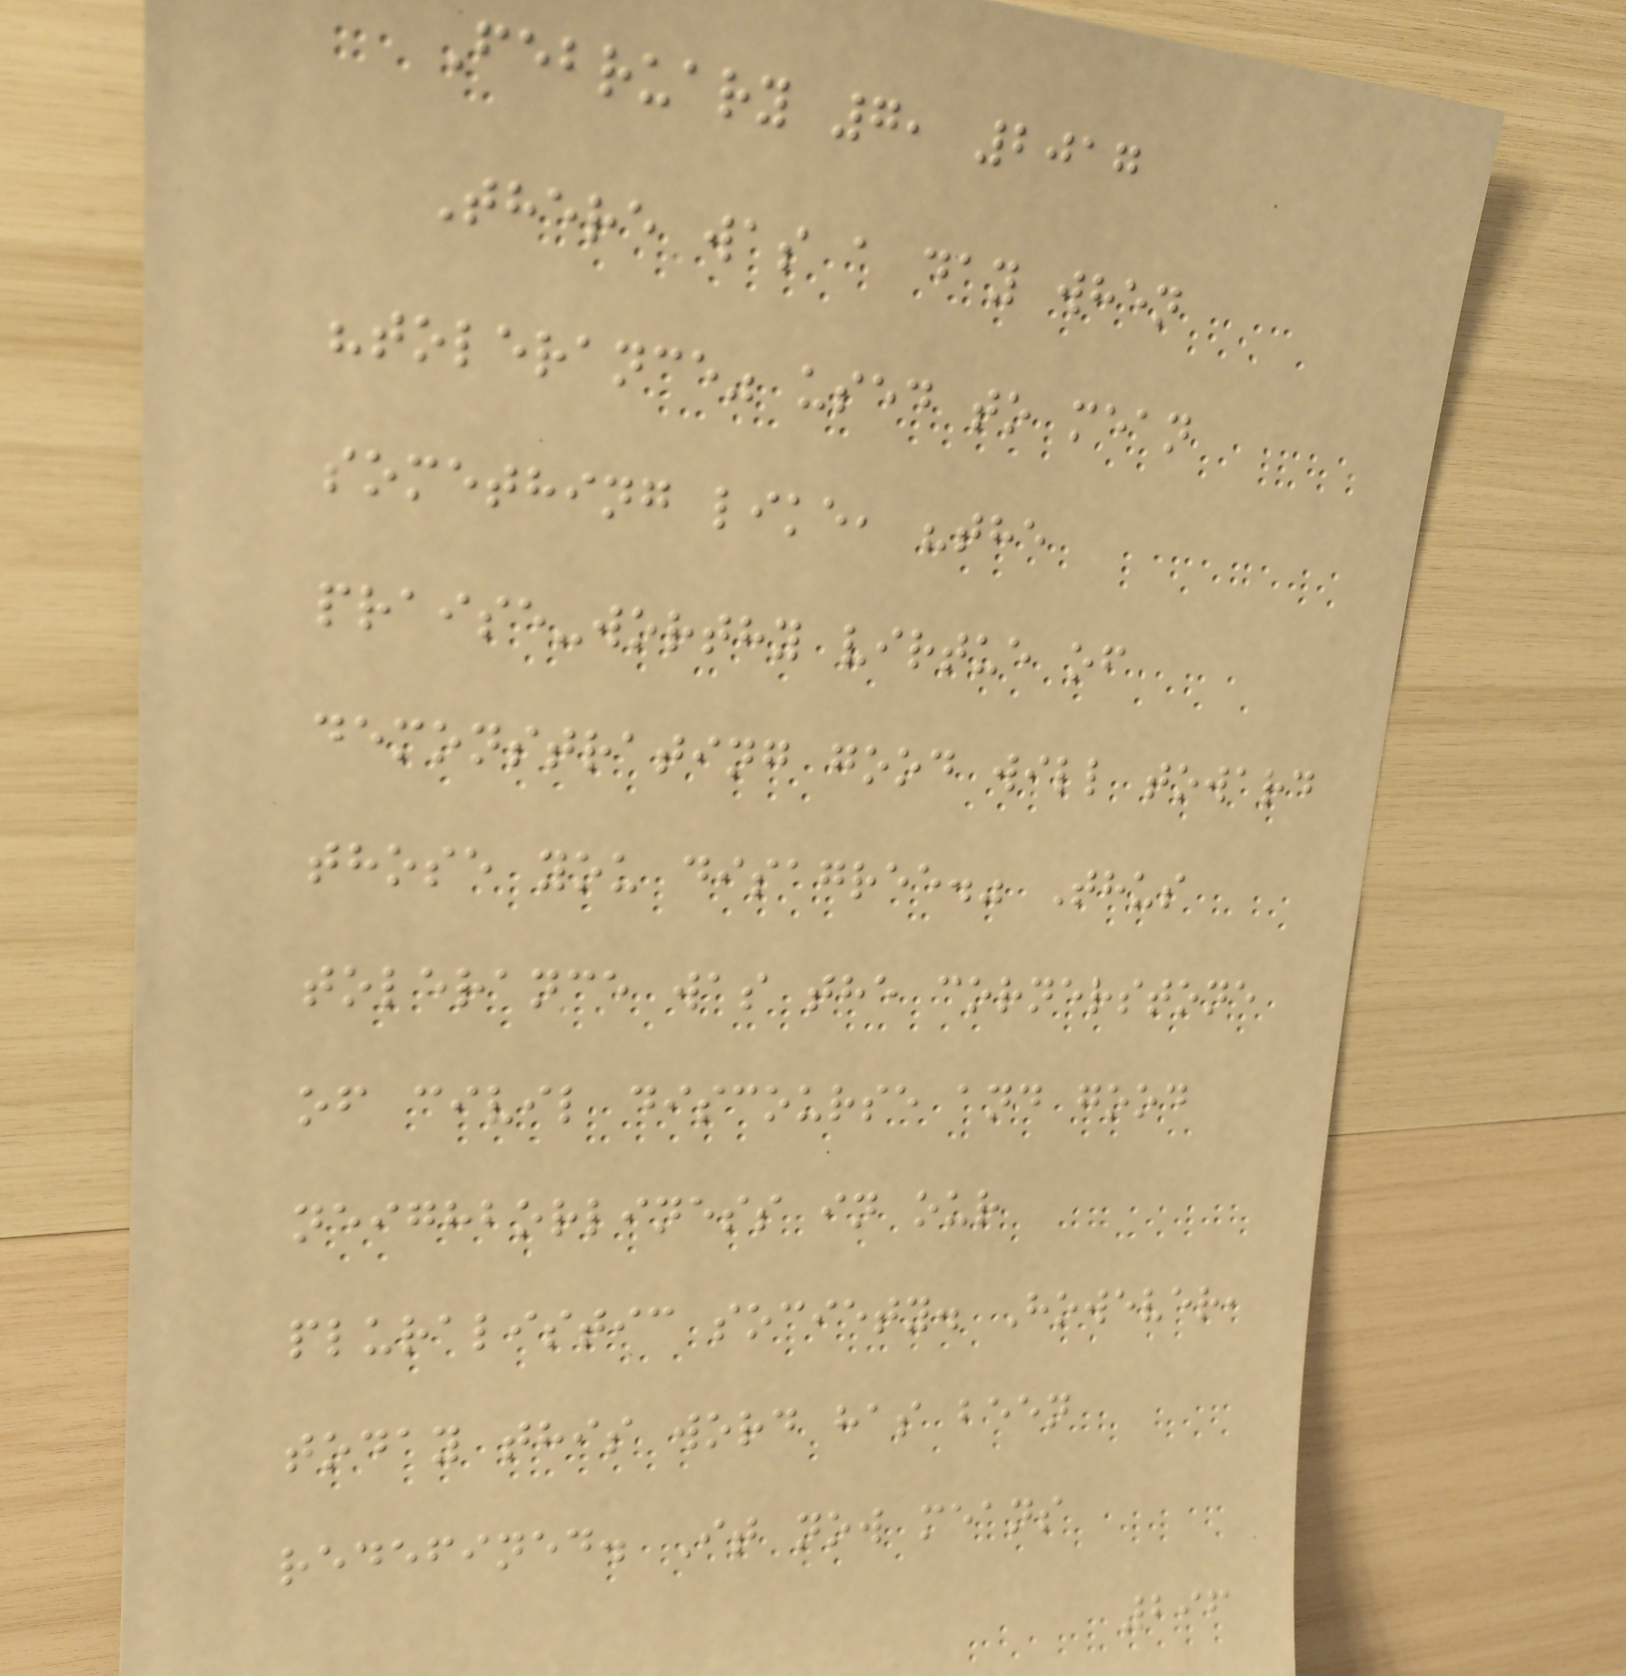February 7, 2017
There was a day when
"tolerance" used to mean
something like, "the
praise-worthy virtue of
demonstrating good will toward
those you disagree." Thus
tolerance was the cornerstone
of civil discourse and good
neighborliness in our
pluralistic society. However,
today this word has been
redefined. It now means
296
